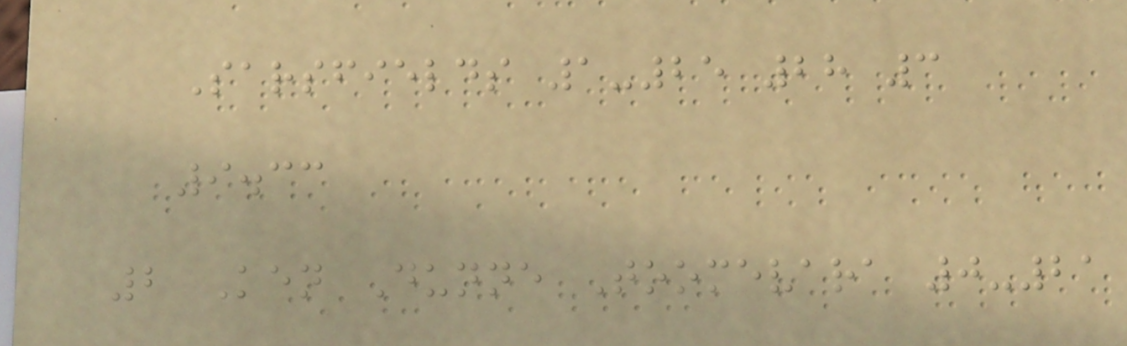Sarsfields 1-25 28 3
9.33
2 Ken Dunne Toomevara 0-21
